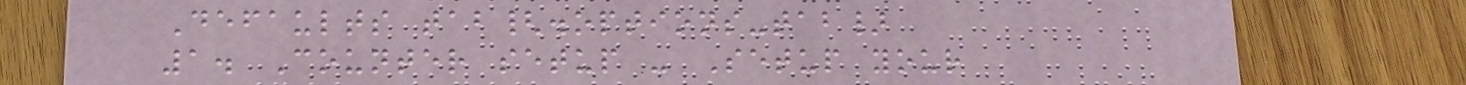Defaults tab{.options-tab}
1. Counter setup - Setup your
